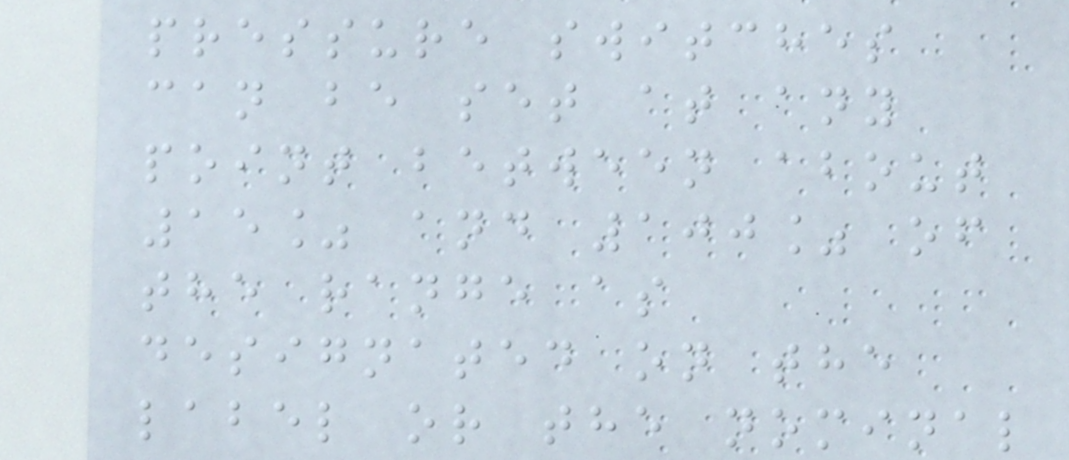pressure switches
can be set at any
point between about
15% and 100% of
the range as
designated on the
label or the nominal
